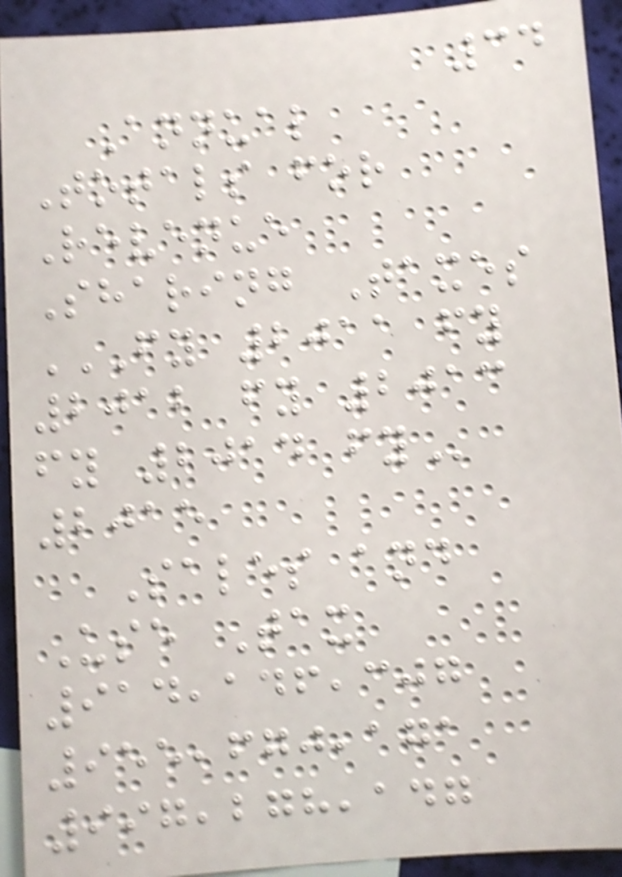34
Annual
Totals for
Revenue
Sharing Taxes
FY 2011 FY
2012 FY 2013
FY 2014 FY
2015
Sales and
Use Tax
914,146,307
955,670,171
997,278,147
